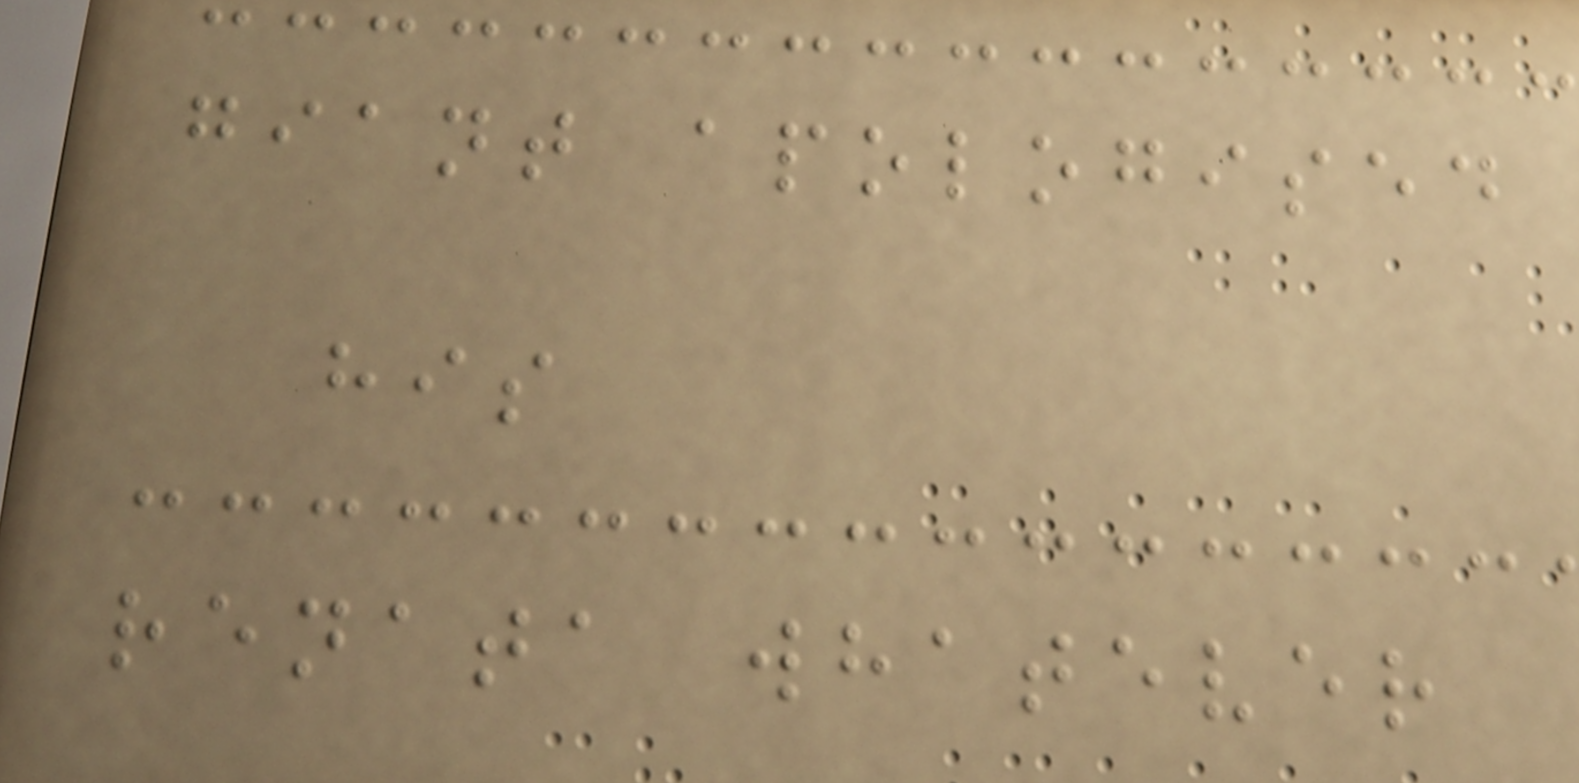giant apologised
his
renata whatever
